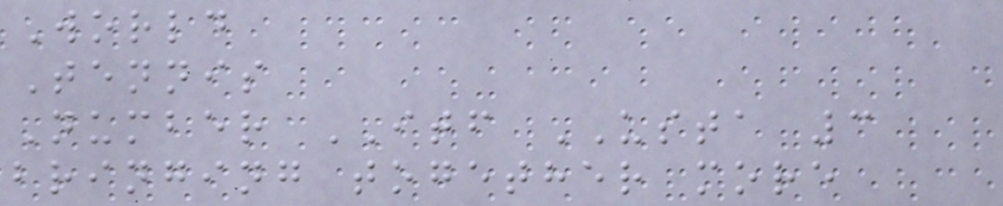World
Tennis
Number ITF USTA 3
bringing together more
